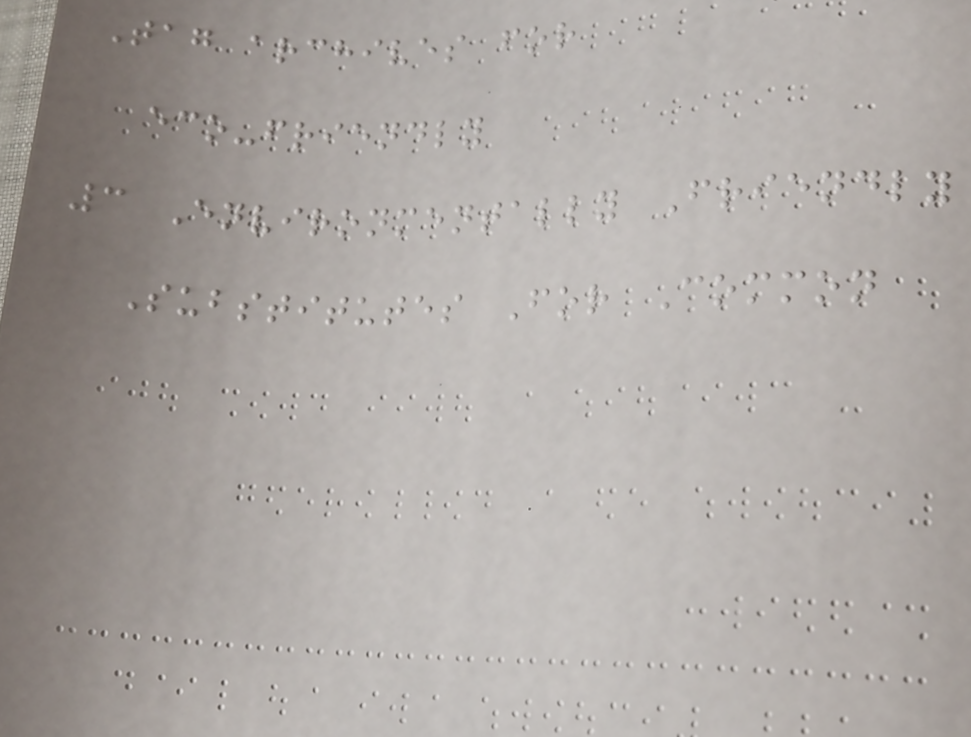Tag archives for
eco-friendly
3 Environmentally Friendly
Substitutes For Common
